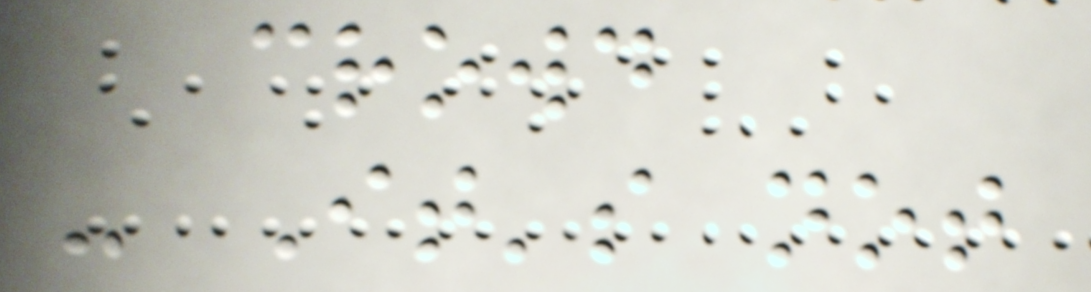crowd
- It's not
